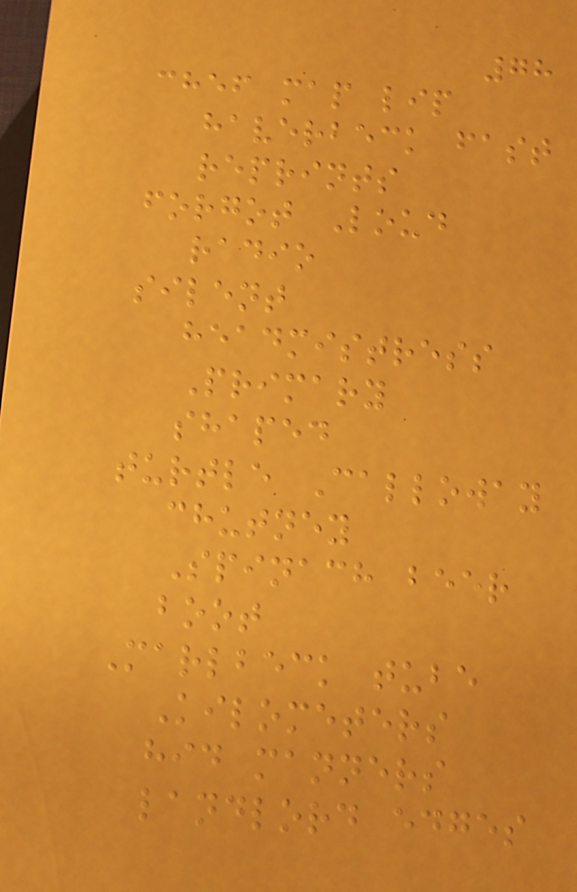78
chef map lip
haverbeck fast
reprints
forgot Loud
radio
silent
headmistress
Primary
shaped
turtle Calloway
chutney
Spinach beer
boot
Marlbeck tube
Kilometers
hid manners
landlord edges
